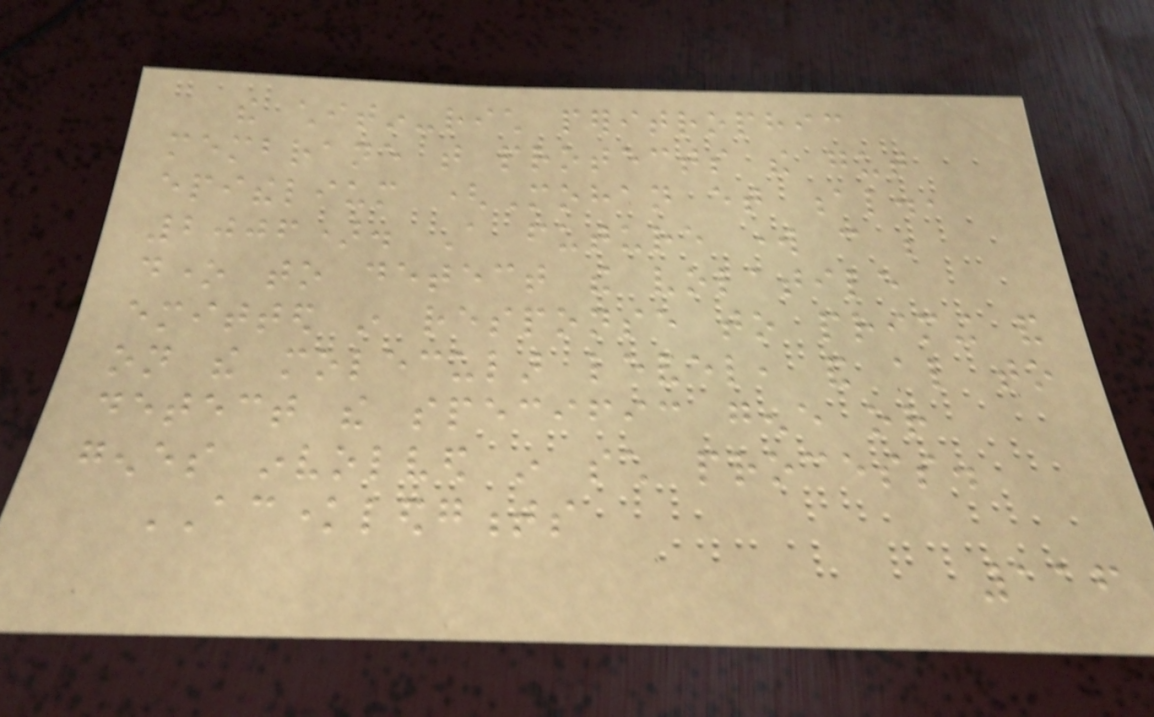the chitin-rich peritrophic
membrane that protects the gut
epithelium (Mohan et al.,
2006). A future work can be
done to detect the volatile
emitted in response to priming and
on the molecular level, and also to
detect the specific gene or
genes involved in such process.
ACKNOWLEDGMENTS
116
